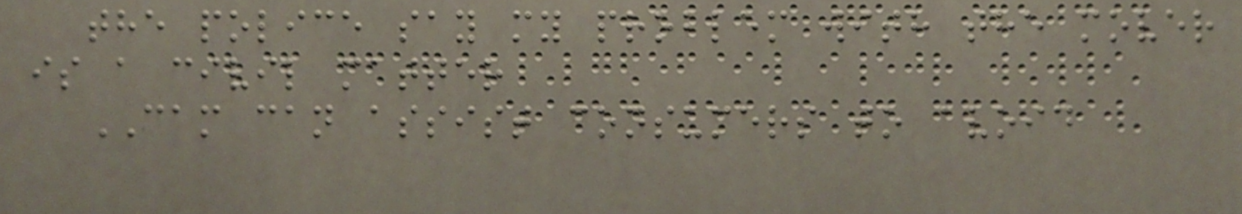the police say my problem with the mover
is a civil matter
CAM can assist consumers to avoid
